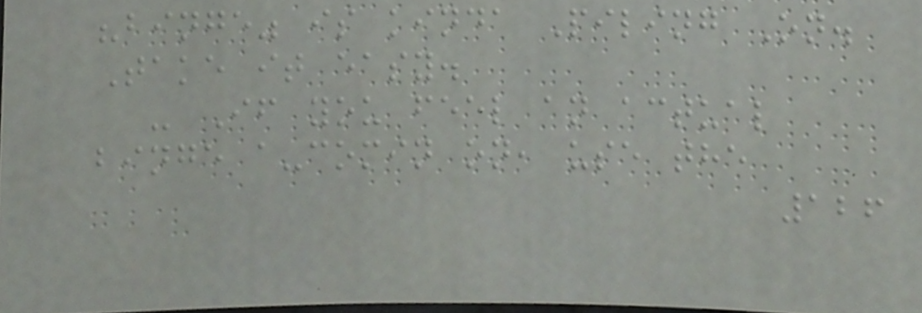"binge" is kinda Piling On.
Take it easy.
- If you feel an actual
binge a-comin on, use the
126
